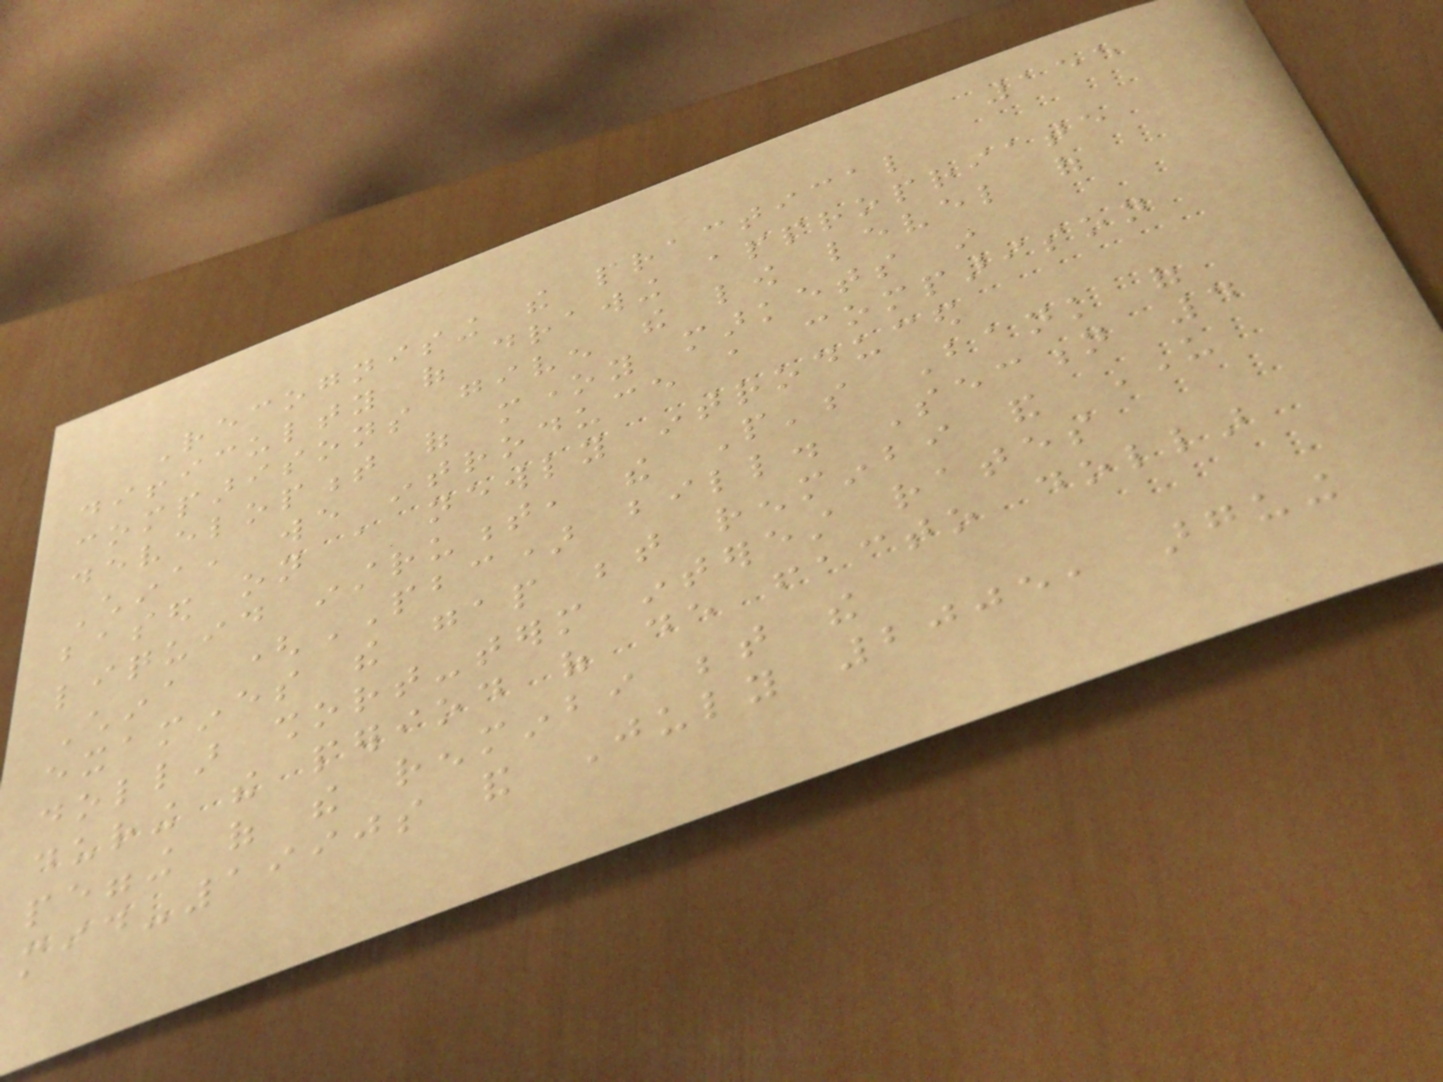155
Recognising the practical
difficulty of drawing appropriate
comparisons given the low level of
development of money markets in
China, we introduce a comparison
based on a newly introduced
liquid instrument, the People's Bank of
China (PBC) bill. Section 4
examines the gap between renminbi and US
dollar short-term interest rates
during the period of de facto dollar
pegging of the renminbi between the
mid-1990s and July 2005, arguing
